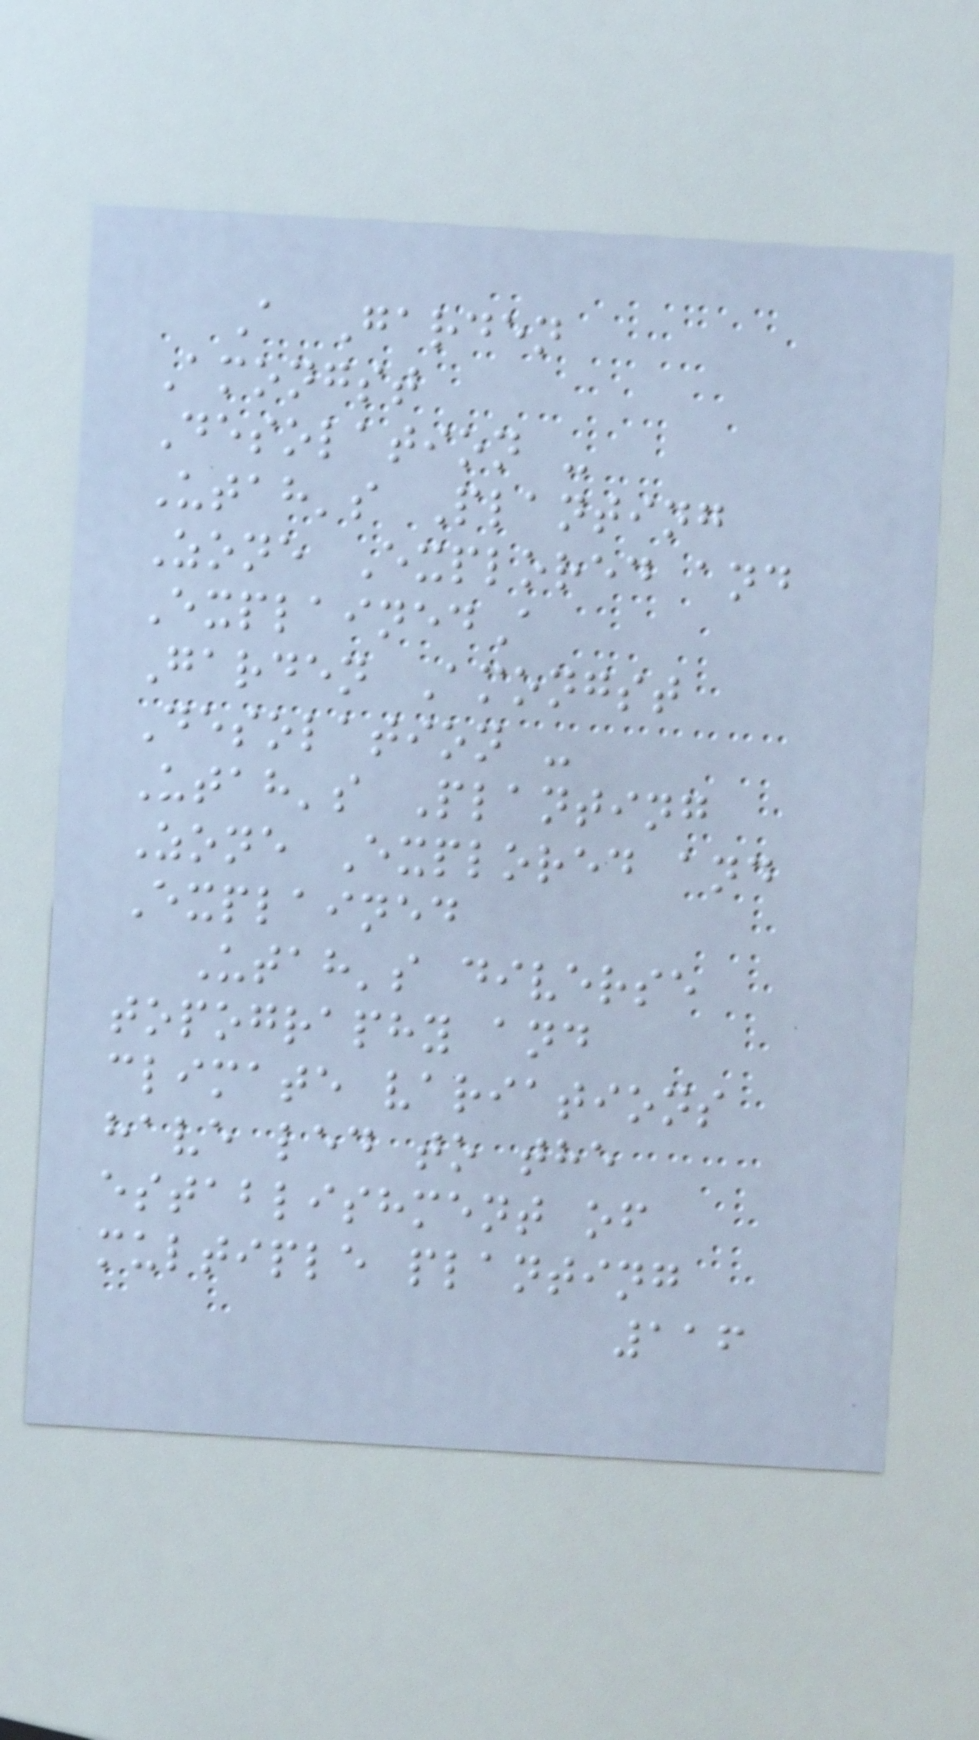A Garden
Amongst
Desolation -
Utah's Planting
Zone Explored and
ExplainedA
Garden Amongst
Desolation -
Utah's Planting
Zone Explored and
Explained
Utah's diverse
topography and
climate variations
have led to the
establishment of
multiple planting
116
